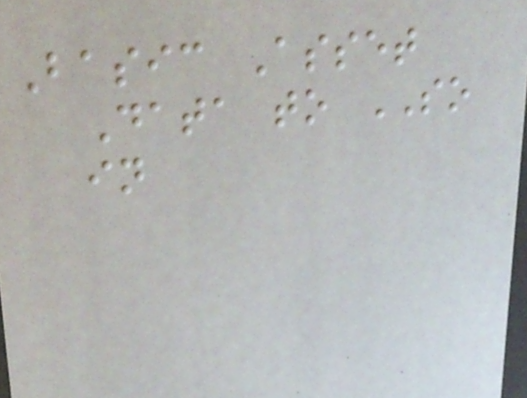Basic Asset
Data to SO
in
